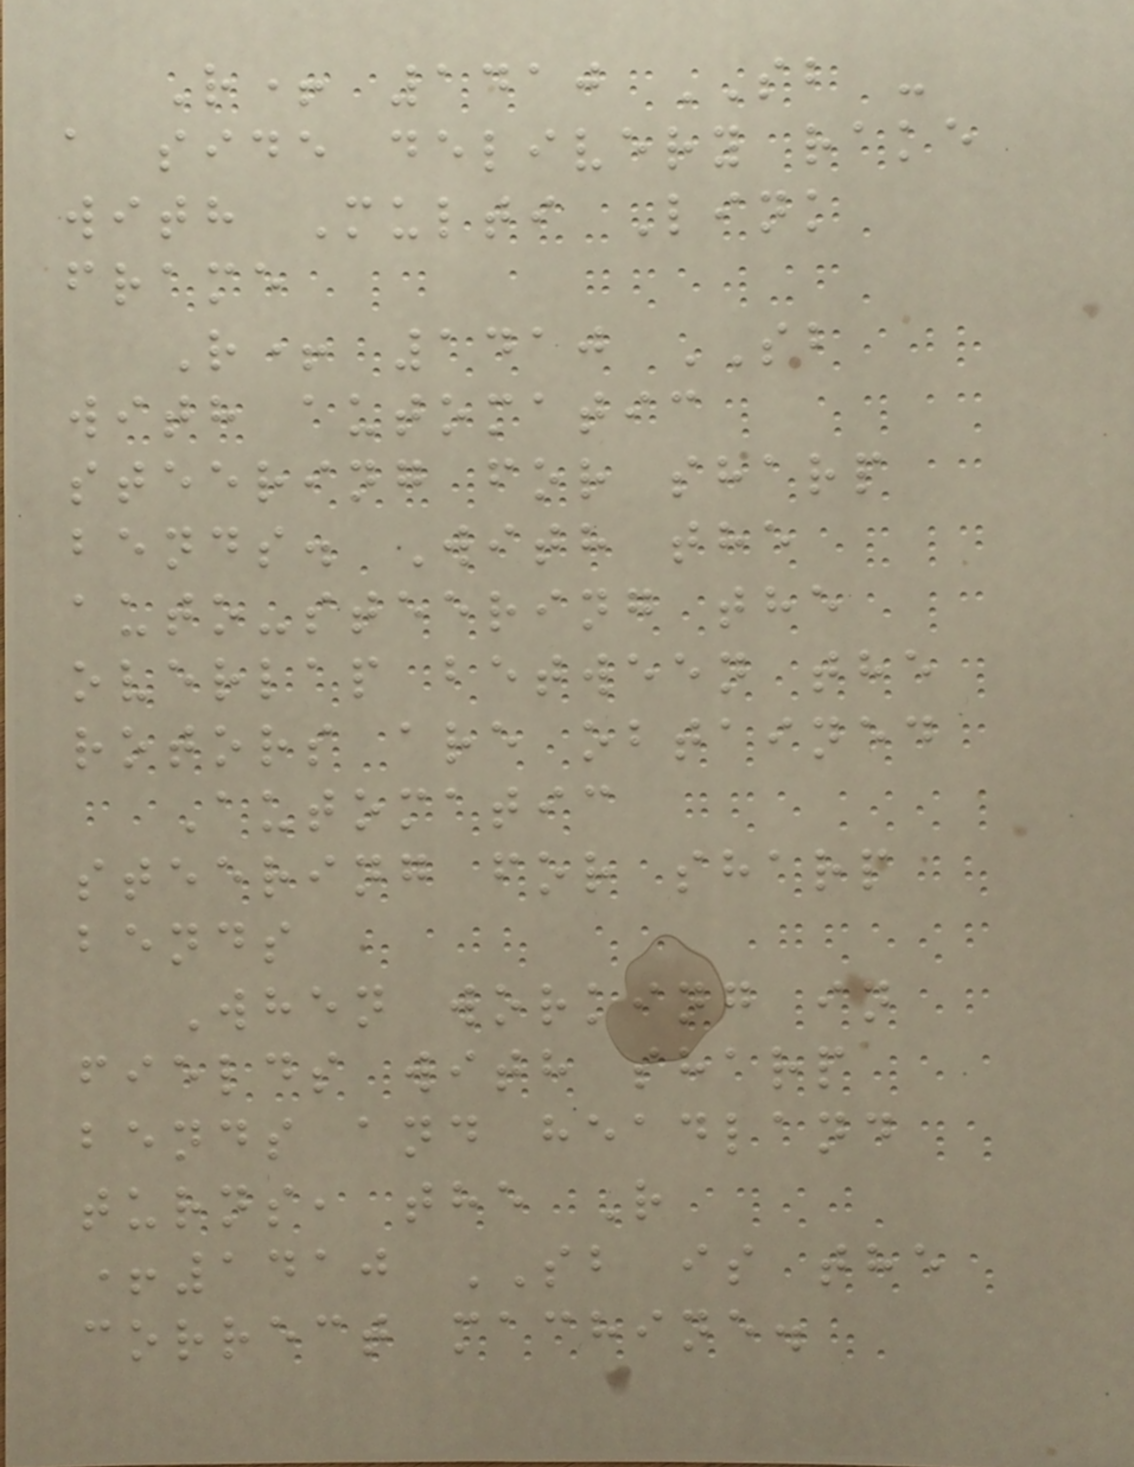R+ 1410 SB -
a side delivery rake
with Multi Link
frame
R+ 1410 SB
with automatic
steering for sharp
bends. With the
auto-steering the
overlap between the
rotors are obtained
Automatic
steering for sharp
bends
When working in
fields with sharp
bends and headland
turns, the R
+1410 SB is the
correct machine.
